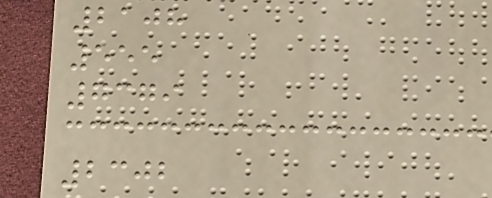2108
555
7379
2302
